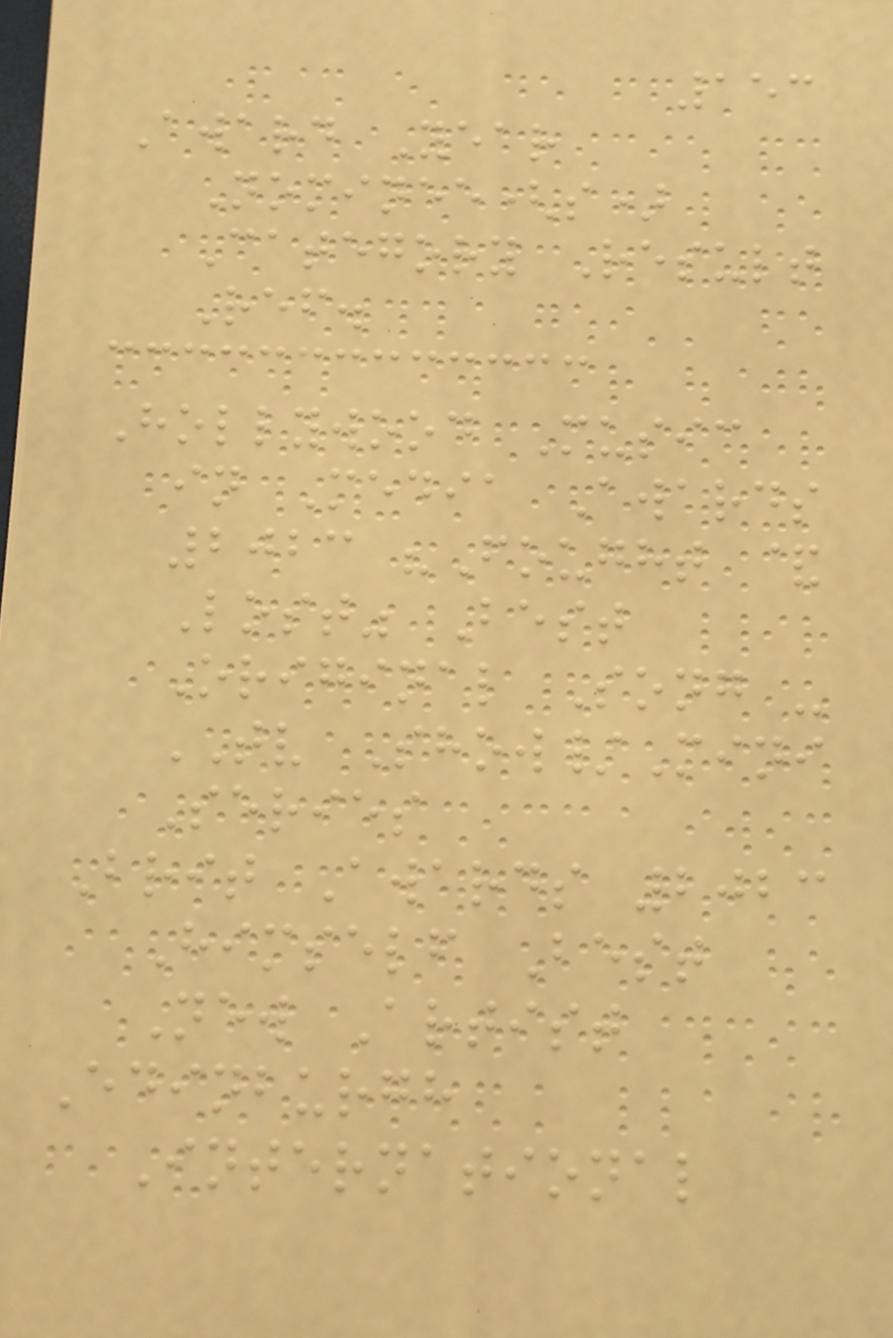153
Award Year
Nominee(s)
Category Result
Ref.
Hollywood Music
in Media Awards
2023 "Fought &
Lost" Best
Original Song -
TV Show/Mini
Series
Brit Awards 2023
Himself Best
New Artist
Edinburgh
International
